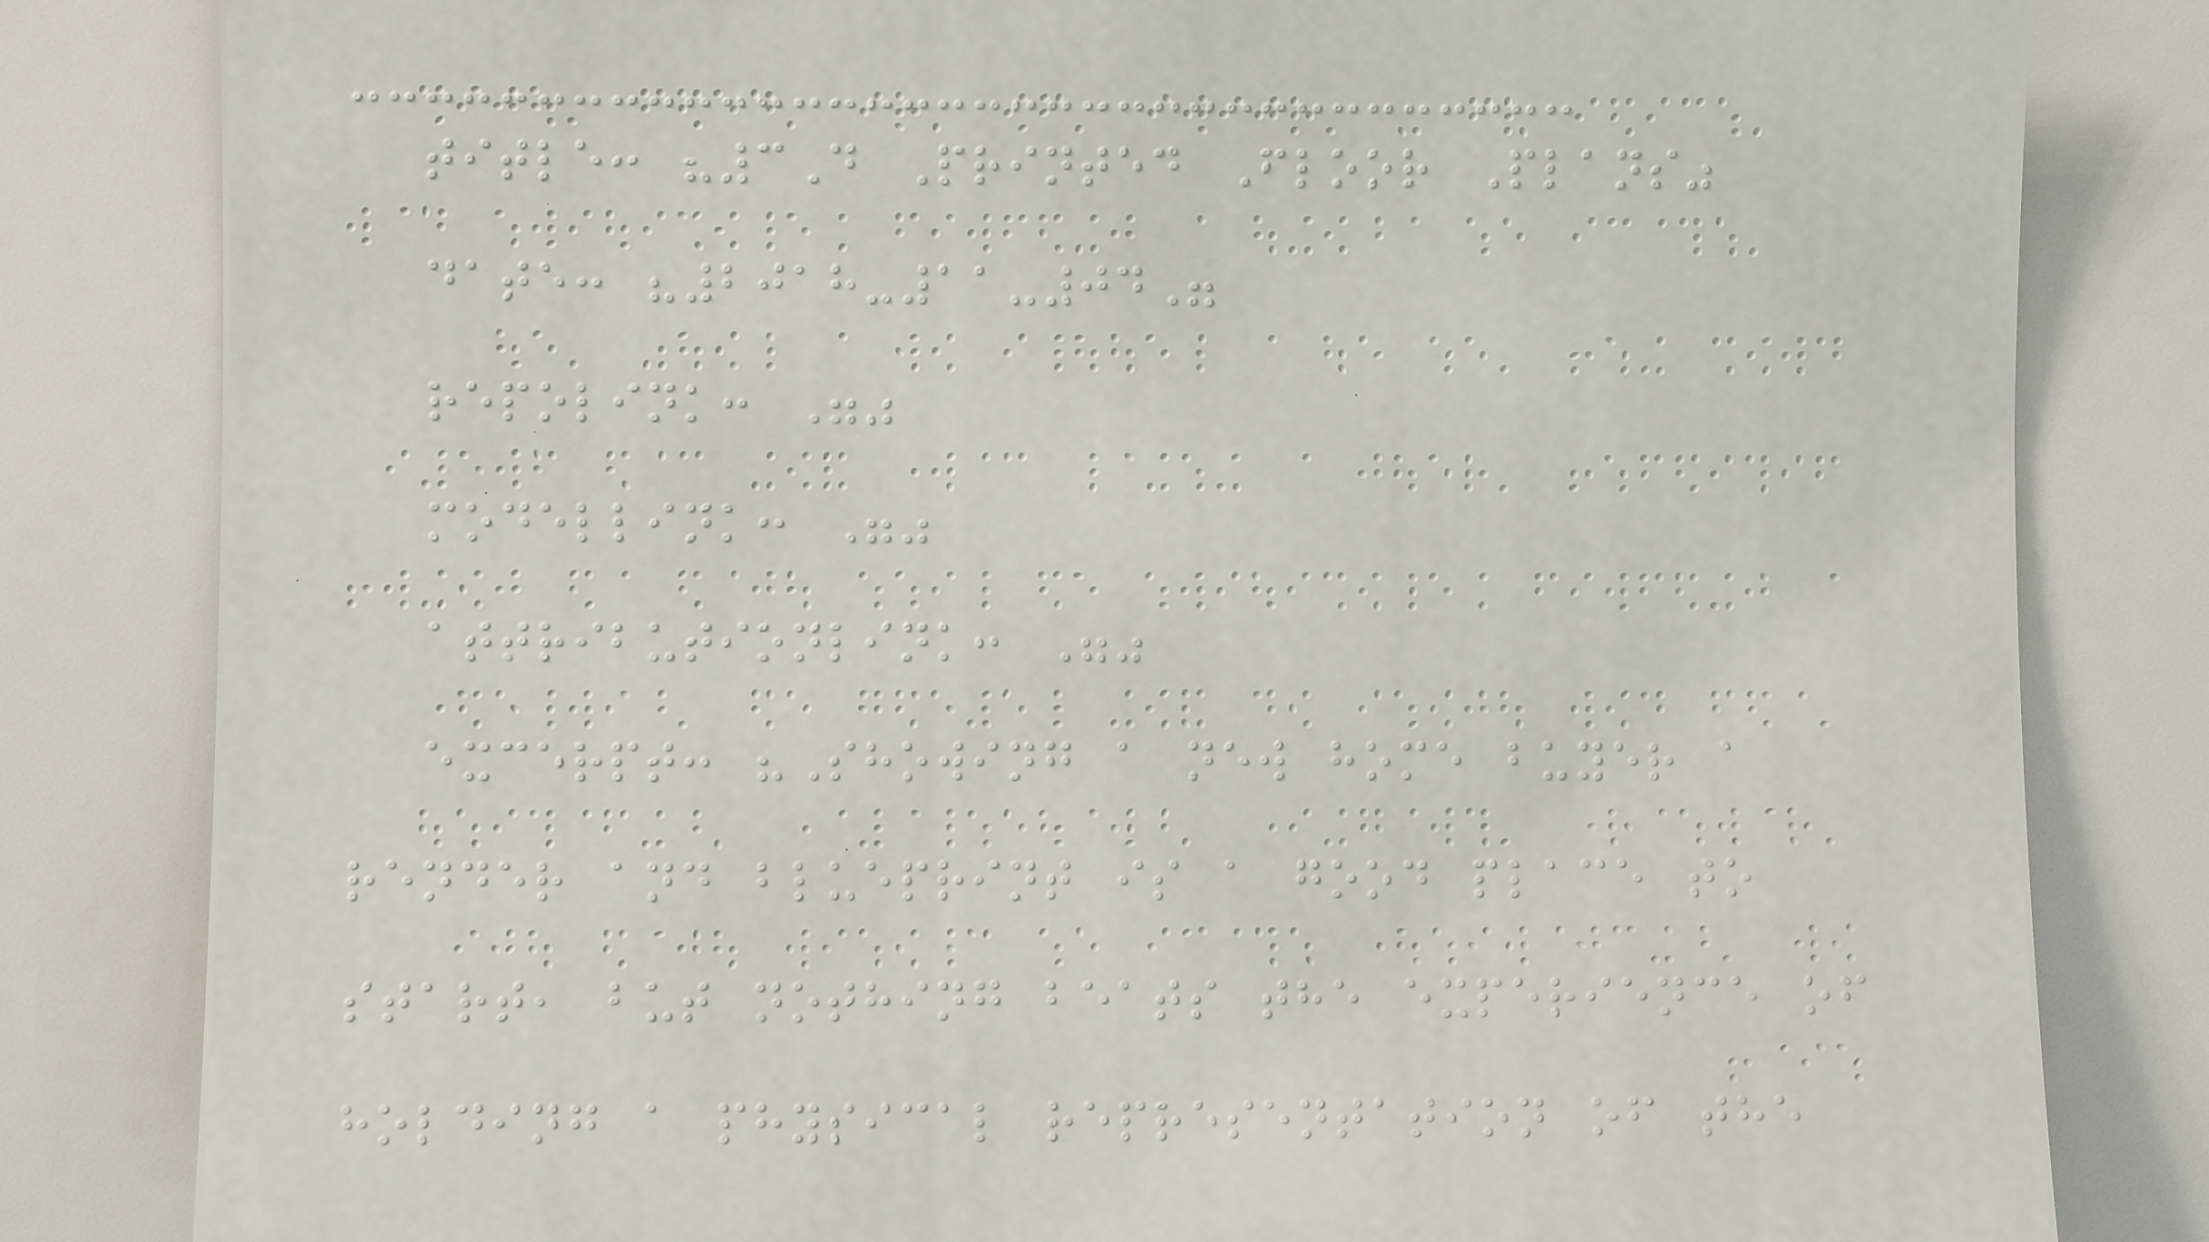title: "3D Printed Floor Plans"
date: "2018-11-04"
repolink: ""
modellink: ""
attributionlink: ""
excerpt: "Showing a new home buyer a
render and blueprint is a good place to
start, but nothing beats the experience of
holding a physical representation of the
